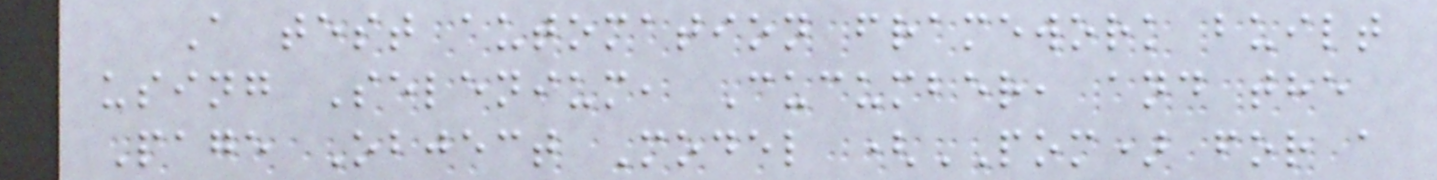A test automation framework built
using Selenium, Cucumber, and the
Page Object Model (POM) for a
